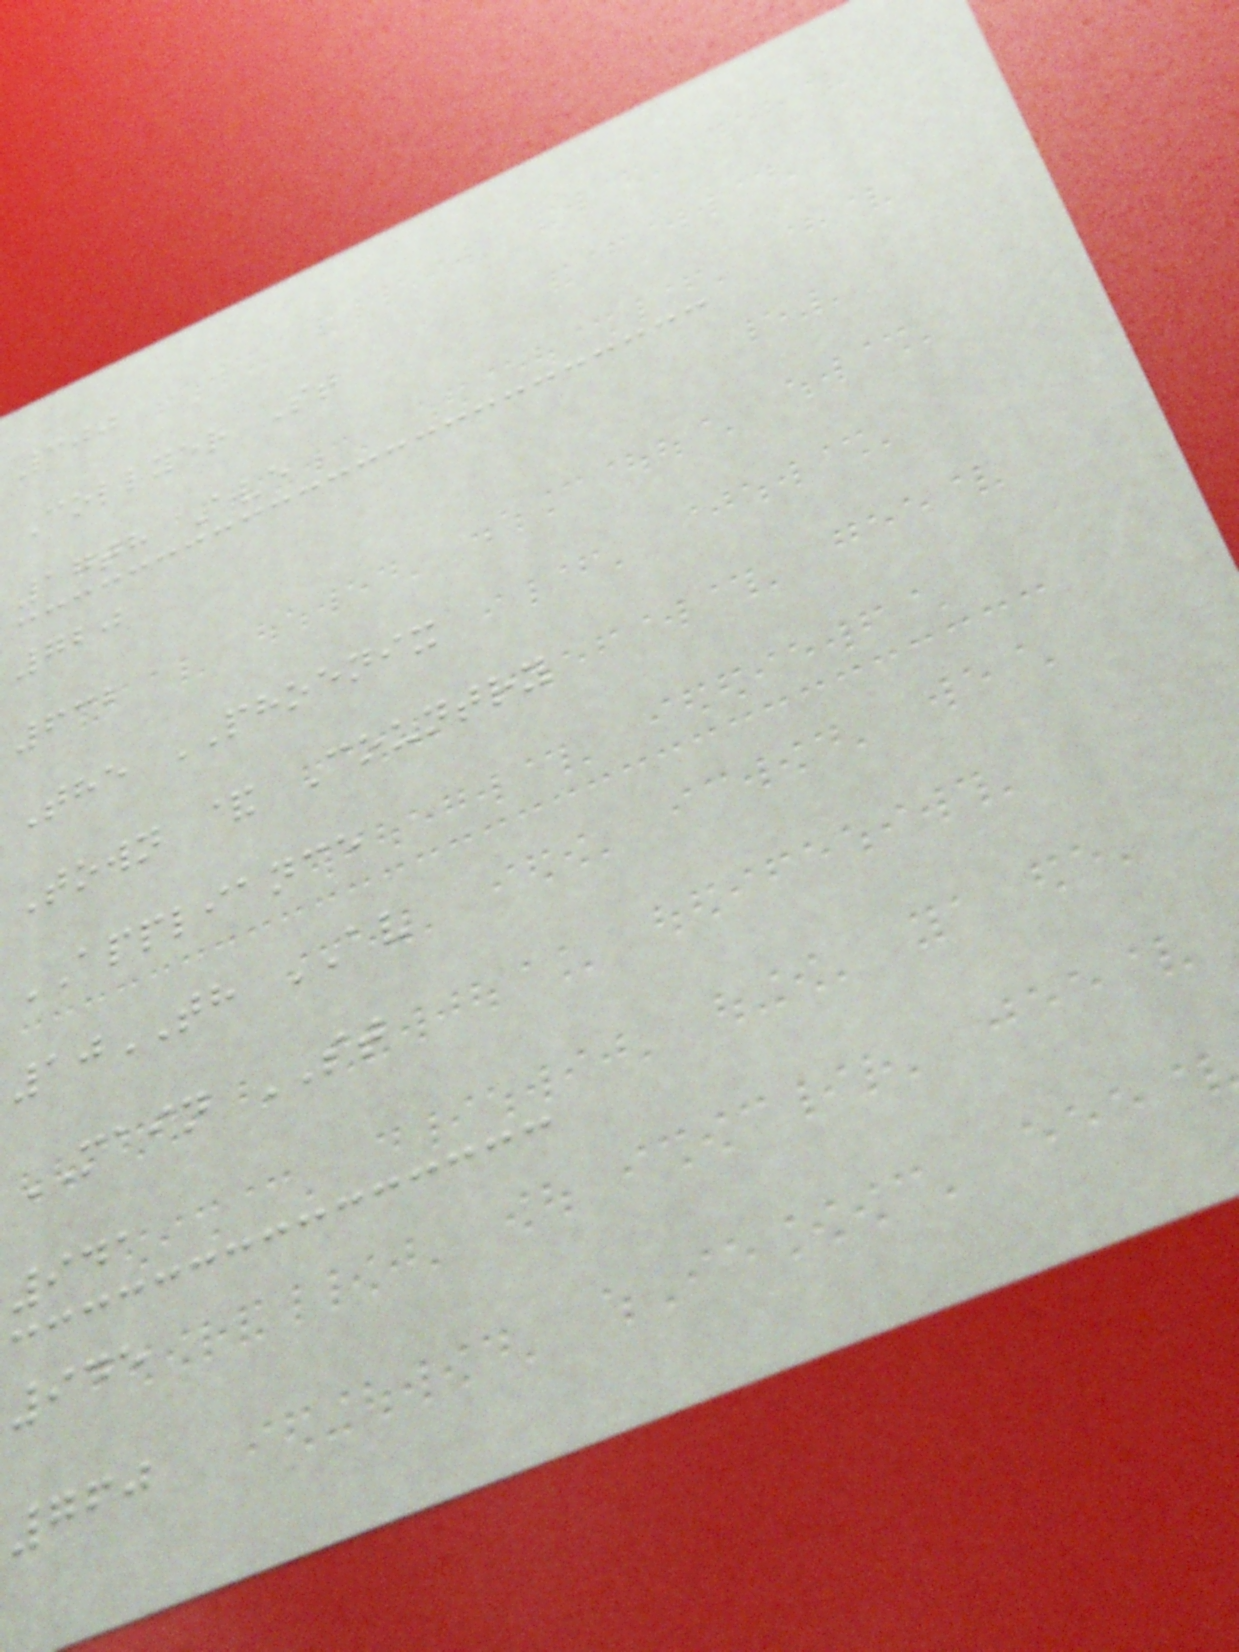300
Collyer St
17th Ave
720
632
The PHOENIX
Town & Country
APPLIANCE
10TH AV
MAIN ST
941
945
760
